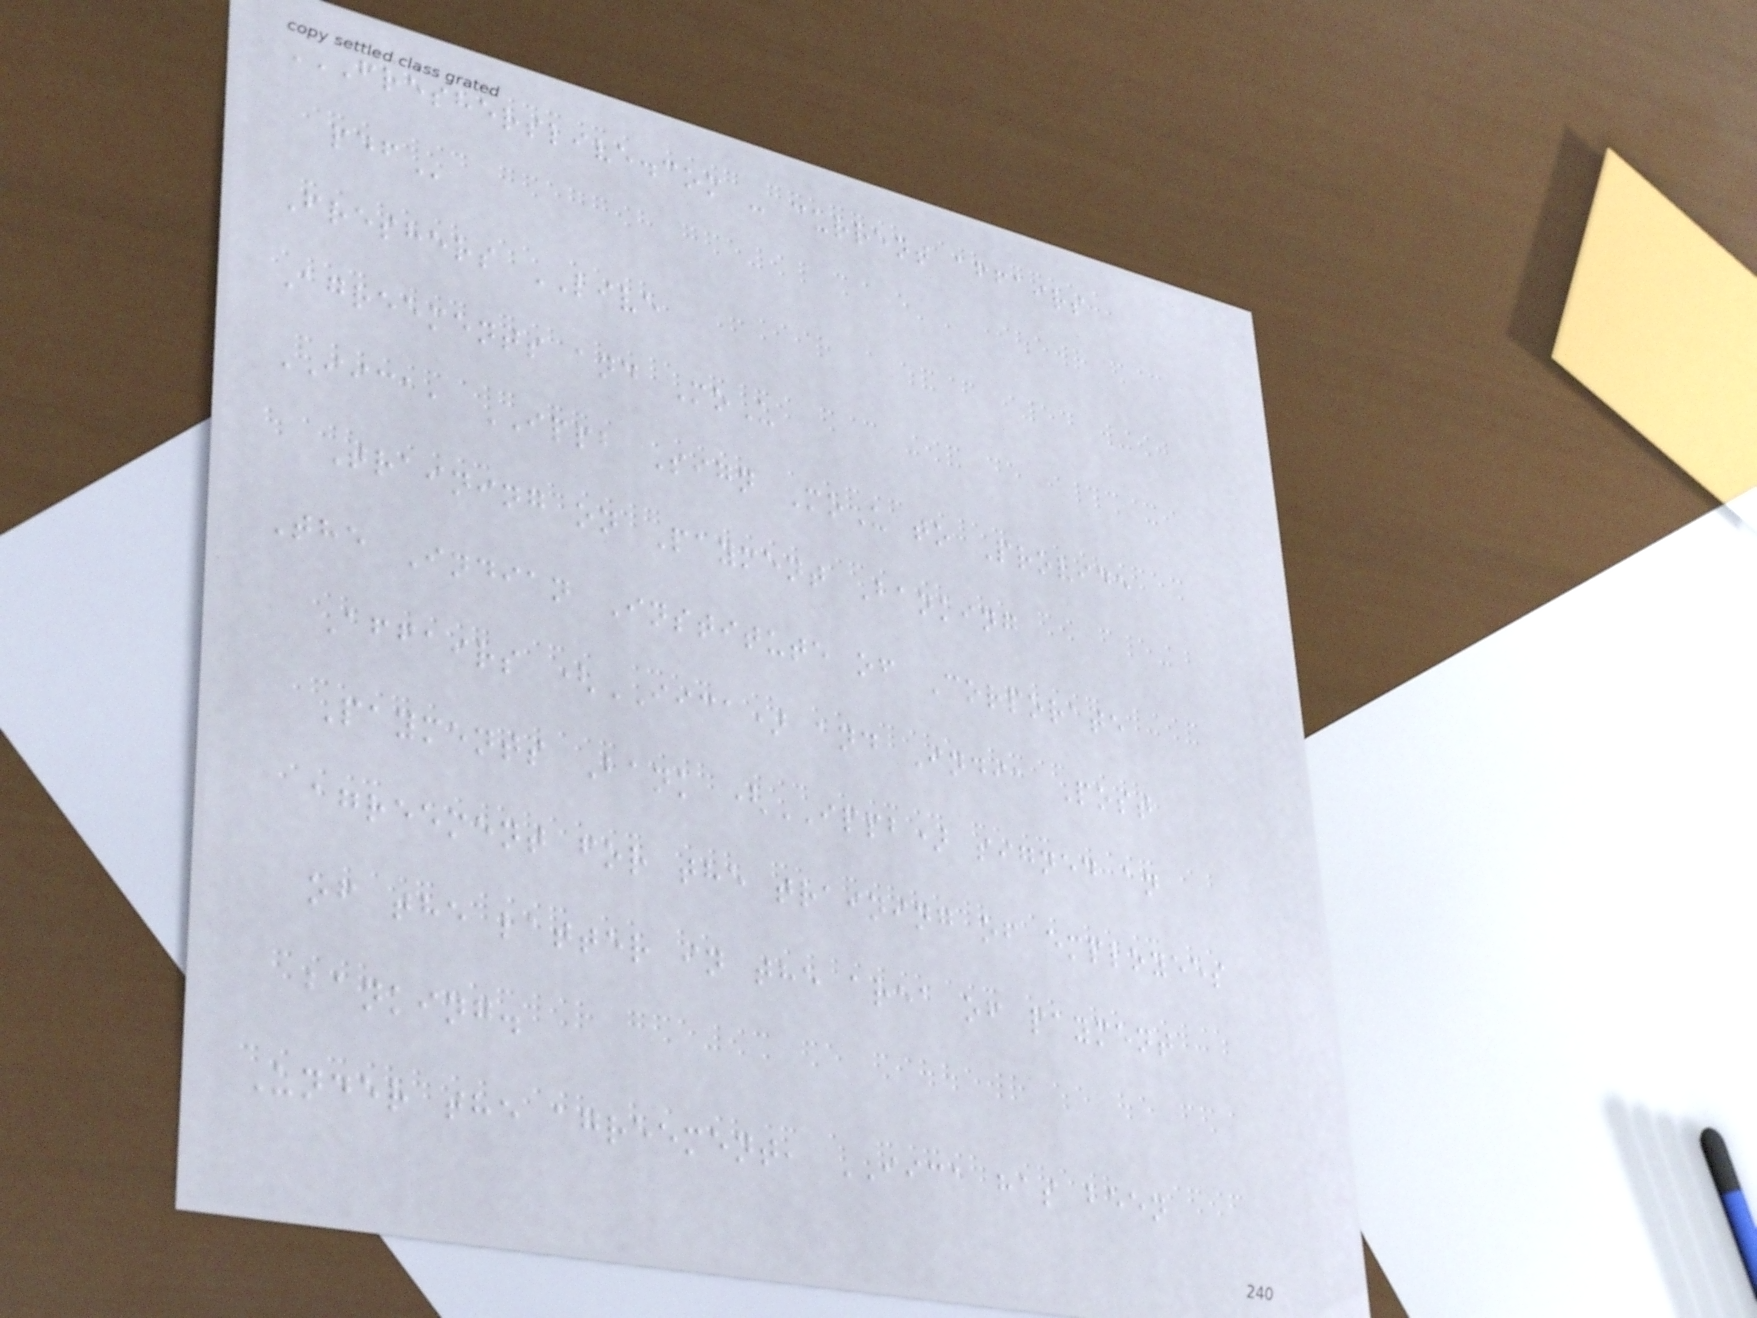FRESHERSLIVE.COM - CURRENT AFFAIRS
PDF
Freshers LIVE
Agreements and MoU
IICA, IPPB Sign MoU to Provide
Training on Payment Banking
The Indian Institute of Corporate
Affairs (IICA) and India Post
Payments Bank (IPPB) signed an
agreement for the training of employees
of the latter in the area of payment
banking.
Under the agreement, IICA has been
